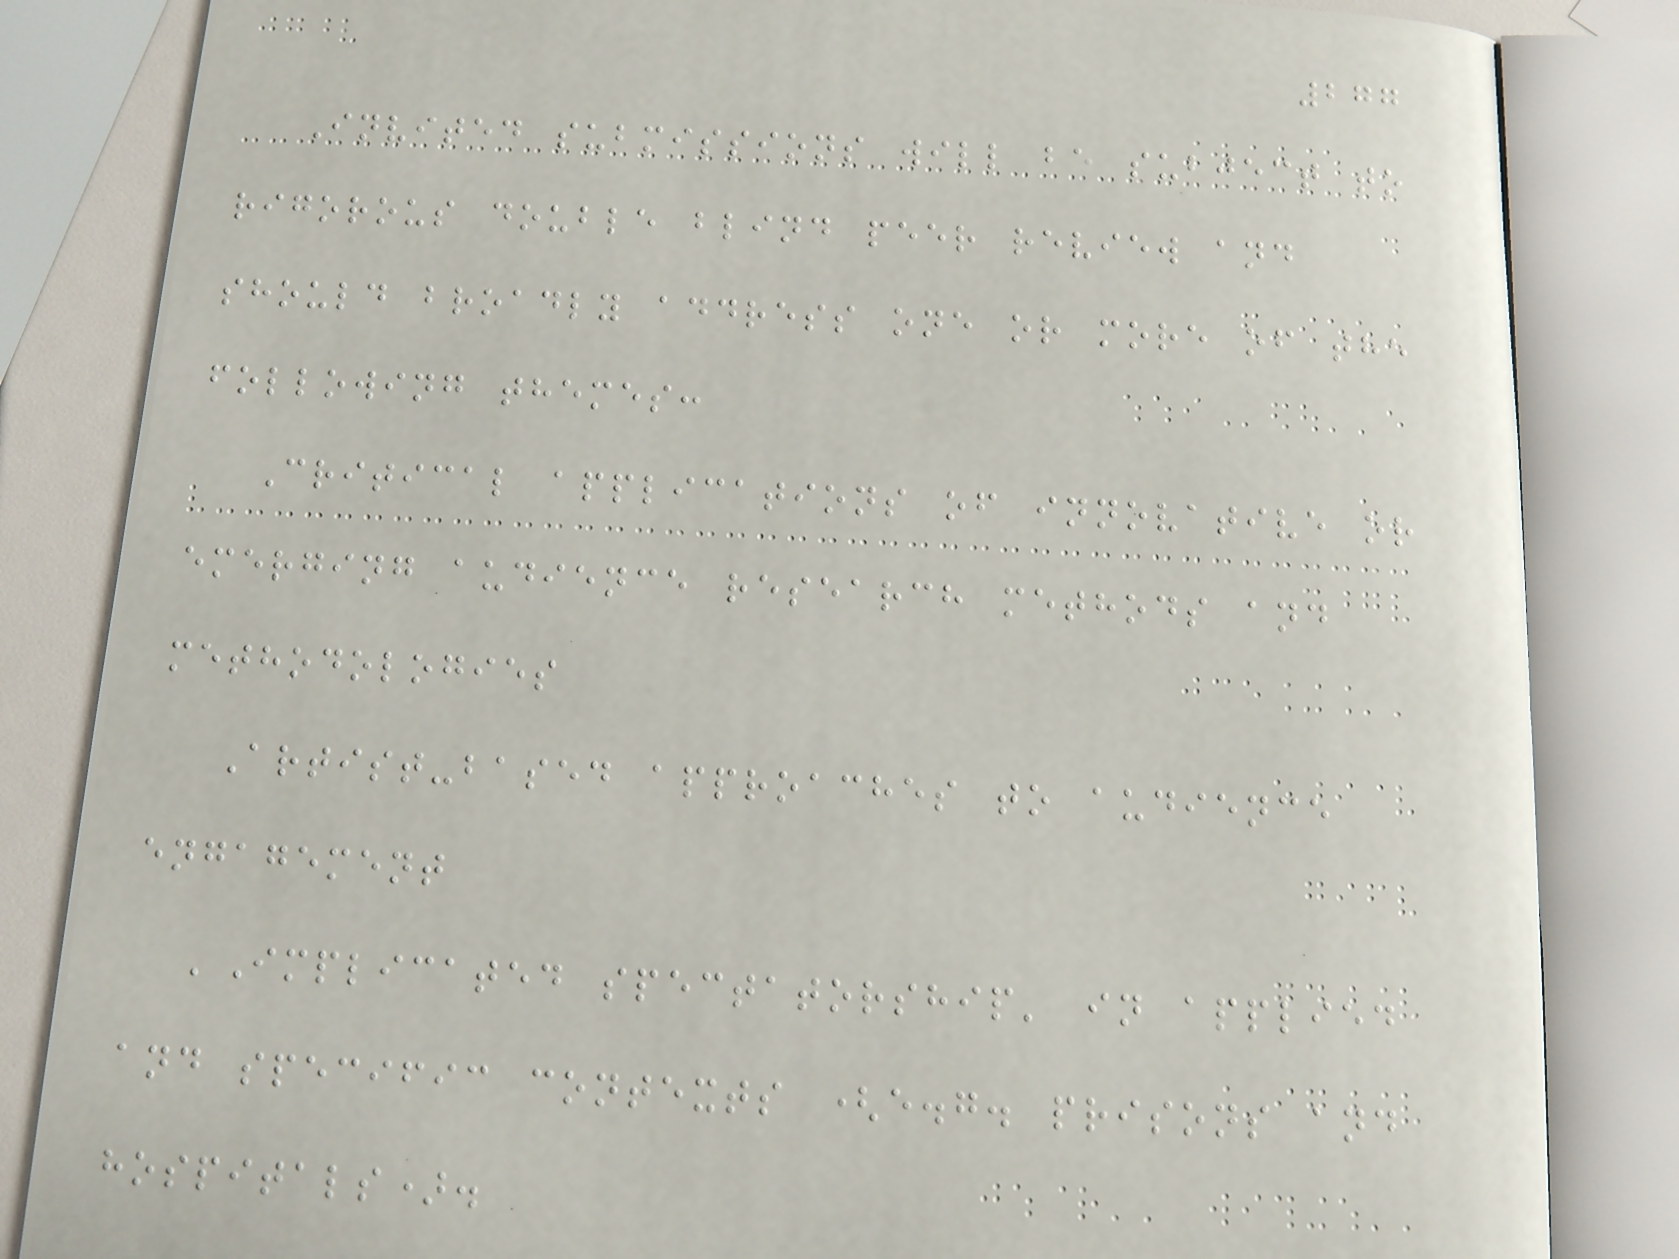277
Invited submissions will be subject to
rigorous double blind peer review and
should broadly address one or more of the
following themes:
Critical applications of innovative or
emerging audience research methods and
methodologies
Artist-based approaches to audience
engagement
'Implicated spectatorship' in applied
and specific contexts (e.g. prisons and
hospitals).
